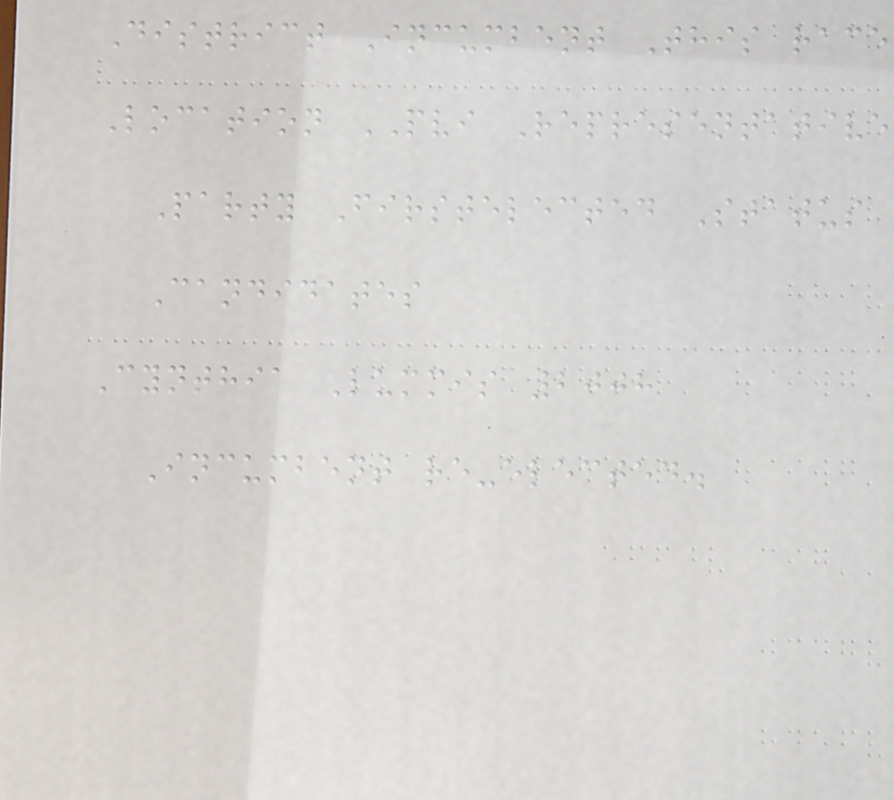District Incumbent This race
Location PVI Representative
Party Firstelected Status
Candidates
Cynthia Lummis 2008
Incumbent re-elected.
